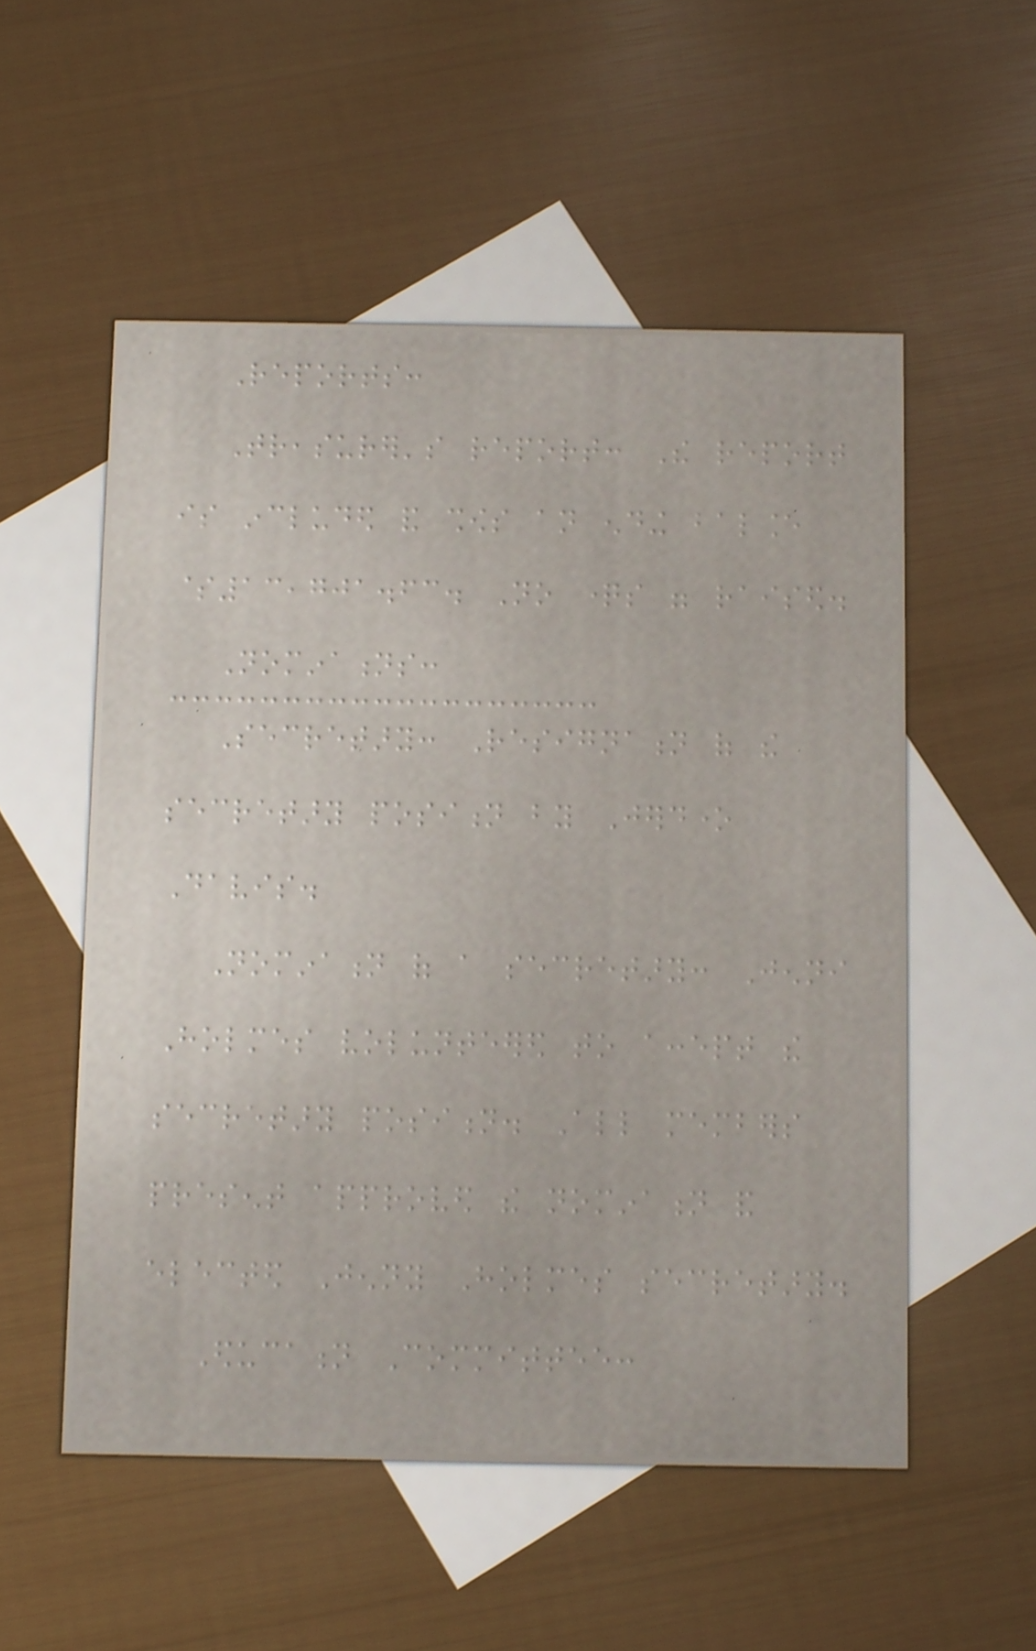Reports:
Treasurer's report: The report
is included and shows an ending balance
$13,701.63. No questions were raised.
Nominations:
Secretary: Resignation of the
secretary position by Jerdone
Davis.
Nomination of a secretary: Jenni
Holmes volunteered to accept the
secretary position. All members
present approved the nomination and
elected Jenny Holmes secretary.
Education Committee:
